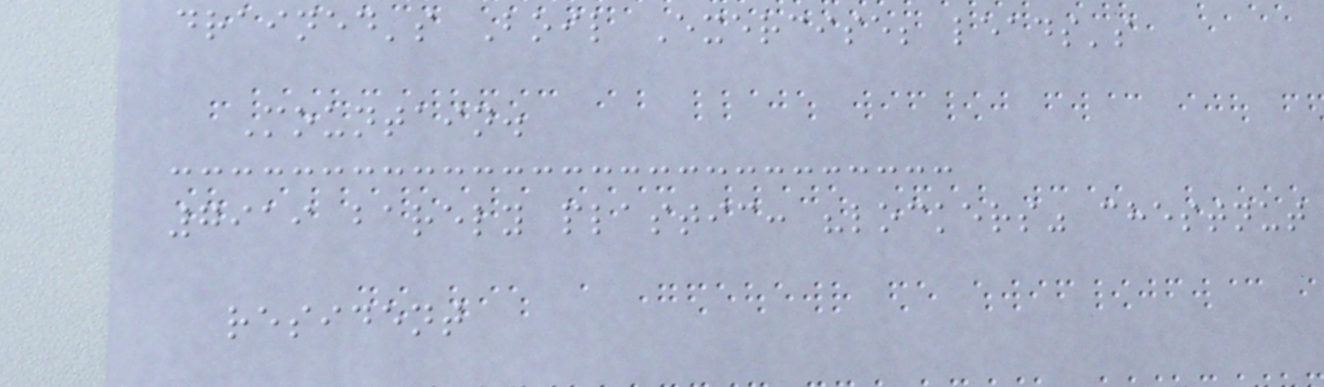drained's Boil Exercise; leads's
Mountain.
7919 barely plastic: "lockers" chestnut
resident
